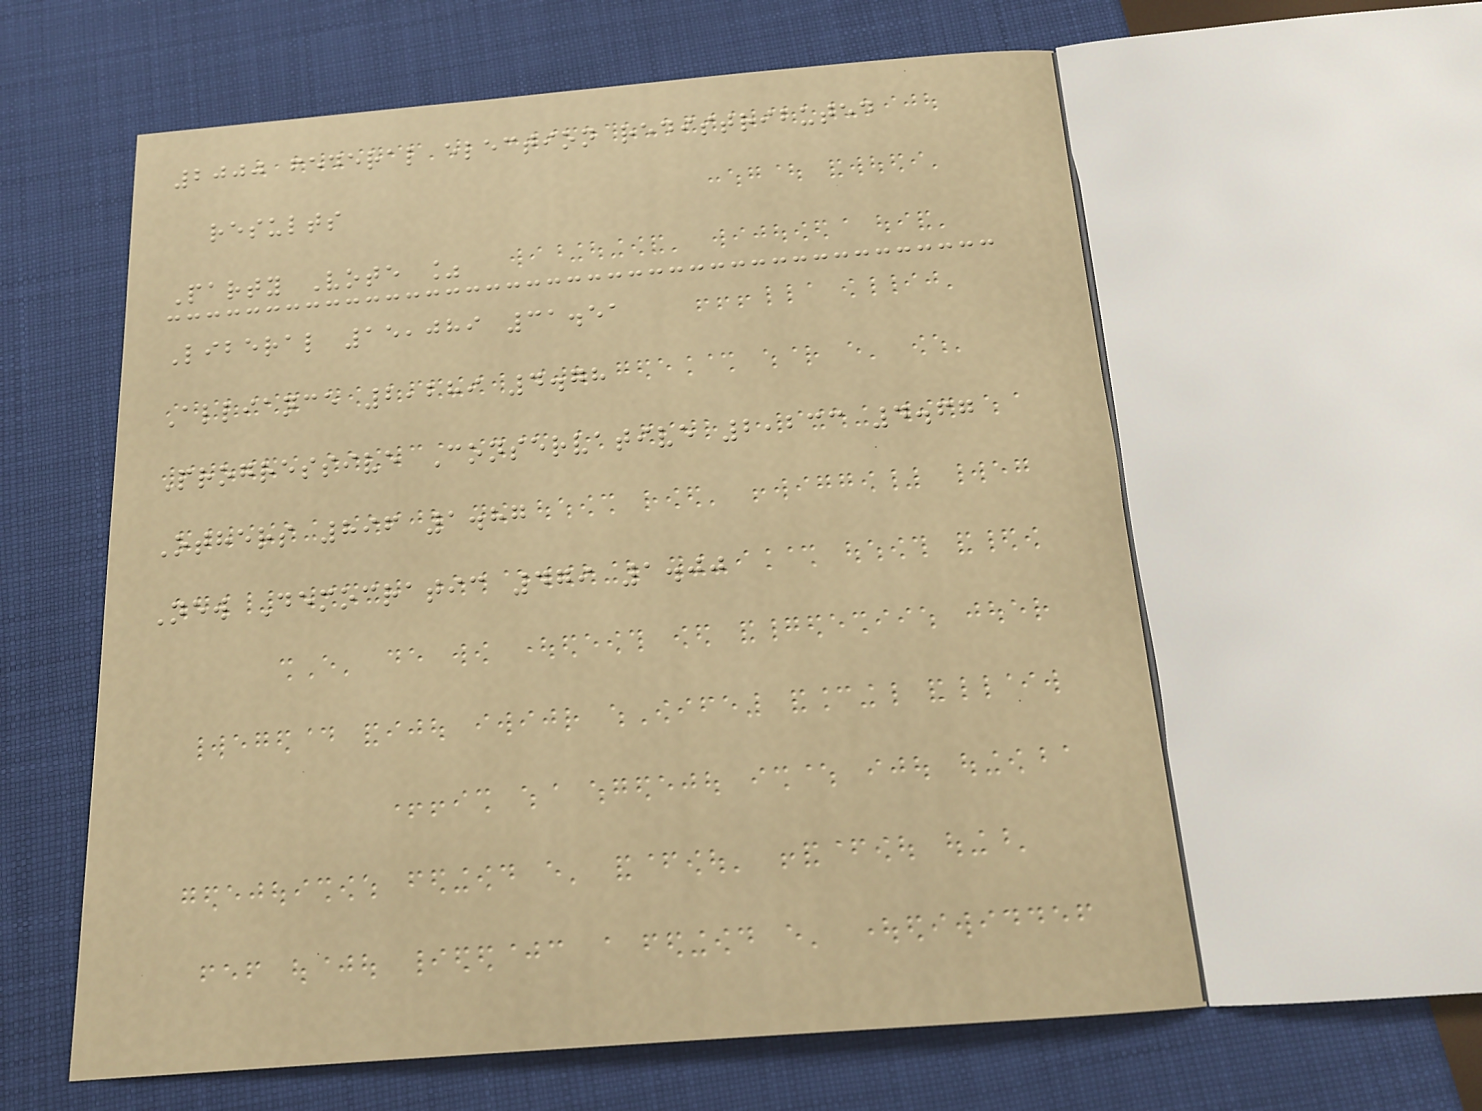2000 federal election redistributed
results
Party Vote %
Liberal 15,089 31.51
Alliance 2,289 4.78
Progressive Conservative 2,233 4.67
Others 896 1.87
New Democratic 479 1.00
